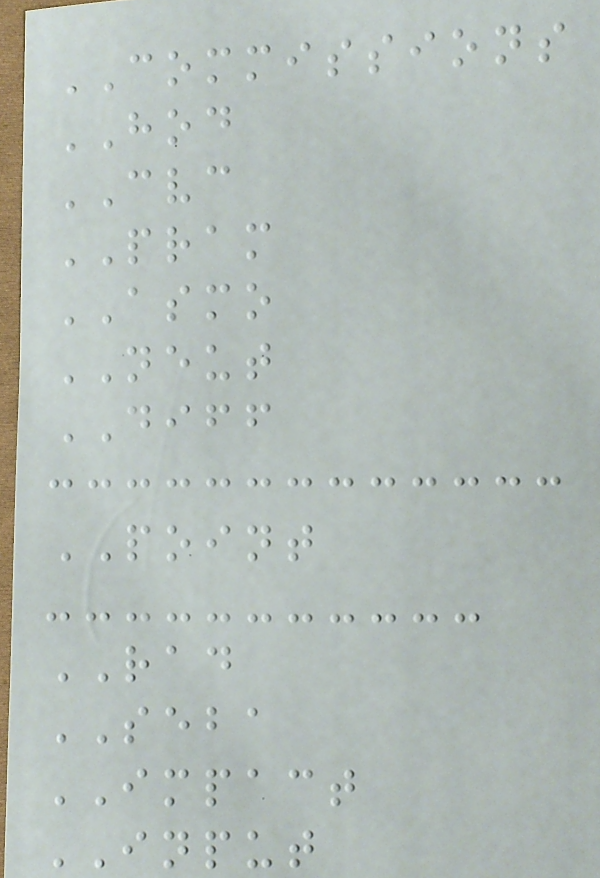COMMISSIONS
HOD
CVC
PRAM
ASMO
NEUT
DIFF
POINT
RAD
SEBA
IMPACT
INPUT
